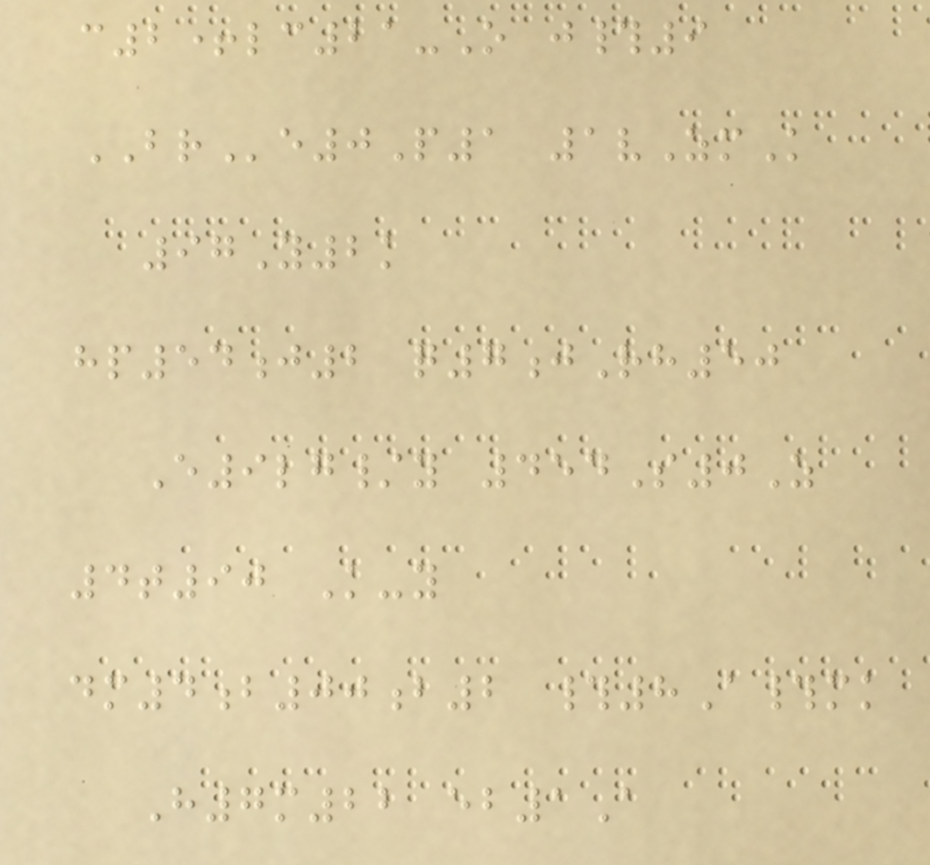c2+lc21-O j#9
BRe0P1 1vZmK
97Y2k
hp54j2 q7jRh50
E9lg/y 454S0Z
4t90 K-y
dm4b00b2 #8A#mk
H7m22 eb1A
